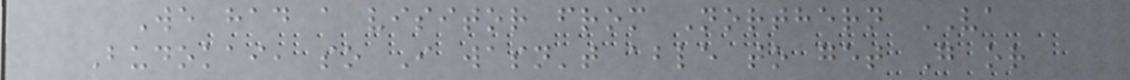We had a visitor from Northern VA
Budokai, so I wasn't able to get G or
